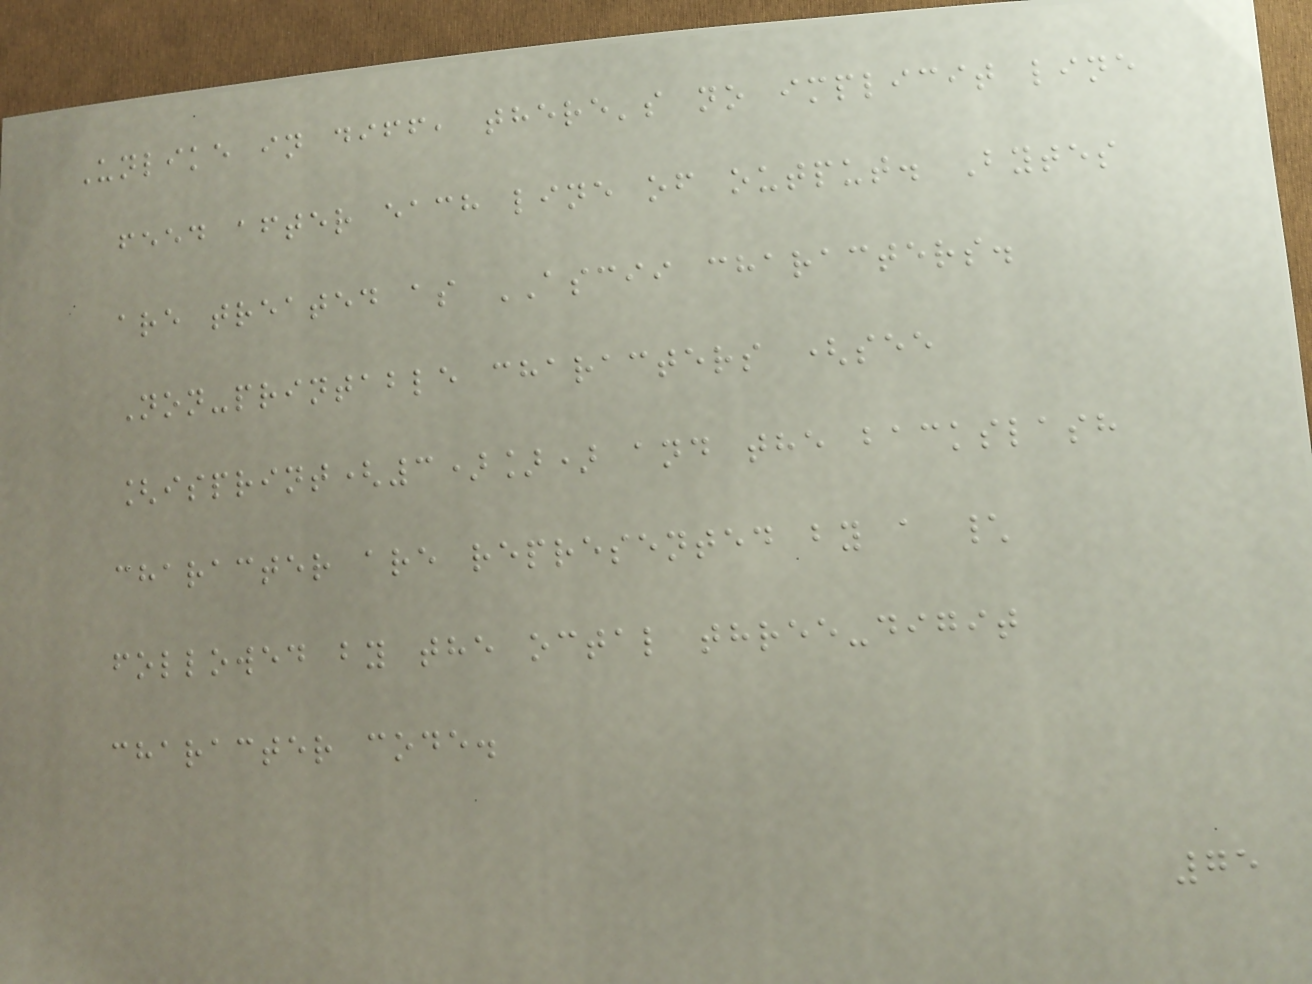Unlike in diff, there's no implicit line
feed after each line of output. Bytes
are treated as ASCII characters.
Non-printable characters (see
[isprint(3)]) and the backslash
character are represented by a \
followed by the octal three-digit
character code.
75
